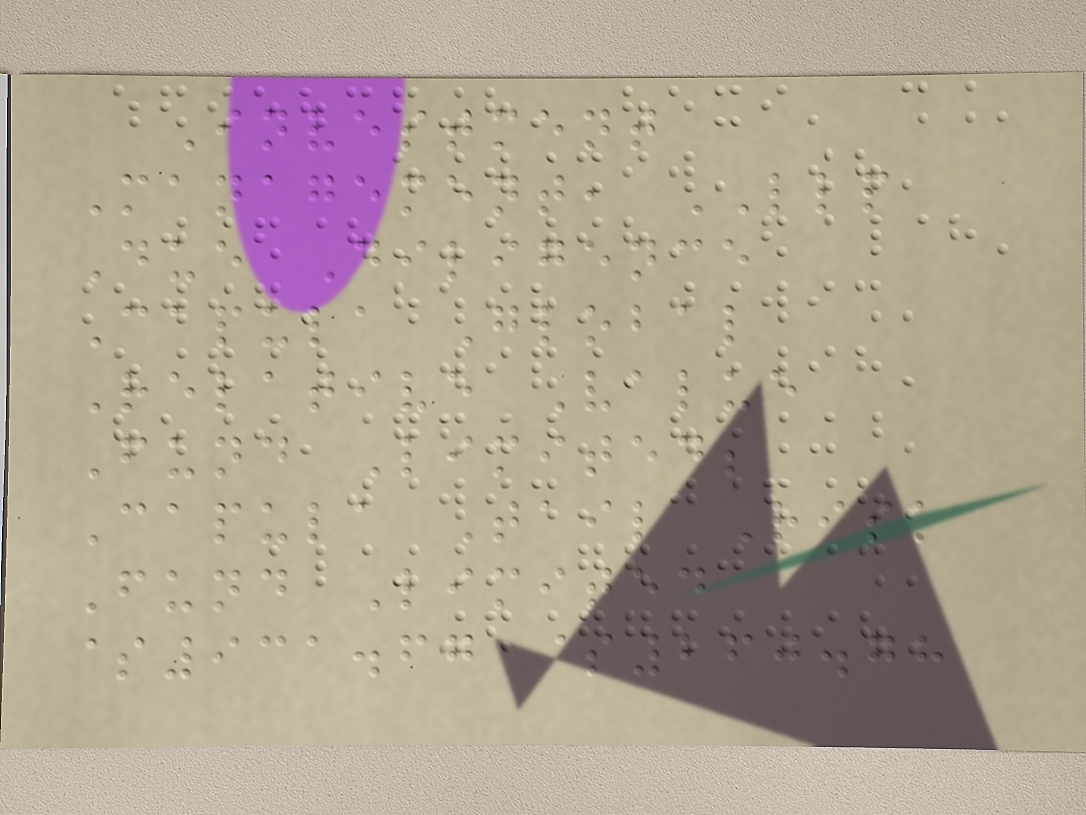Investment
Management, LLP
Due Diligence
Capula Global
Relative Value
Fund Limited;
Capula Tail Risk
Fund Limited
$931.67 $260.78
